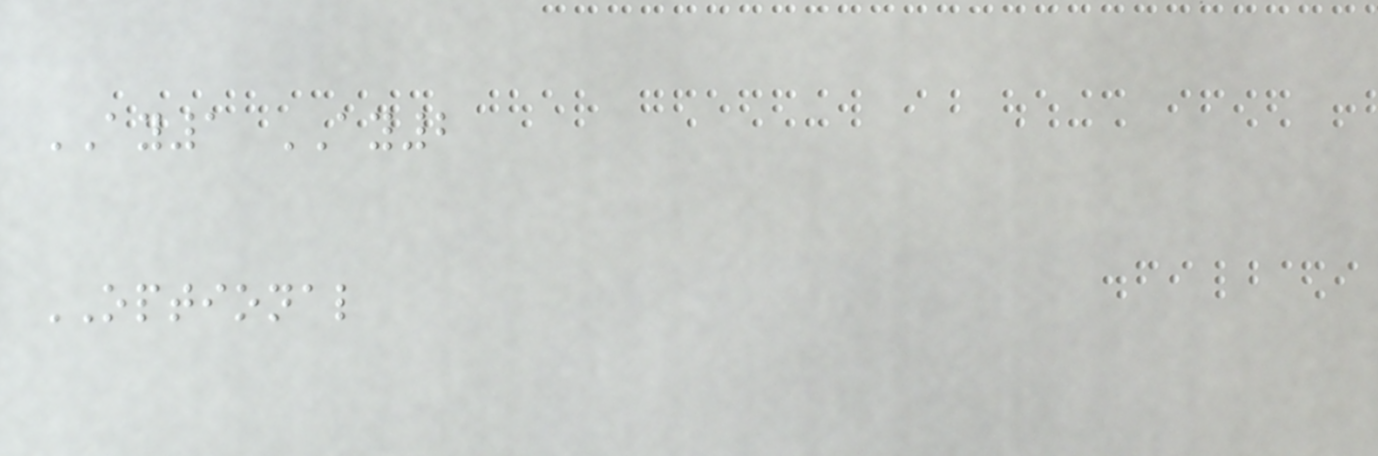AY1 AY2
OPTIONAL
